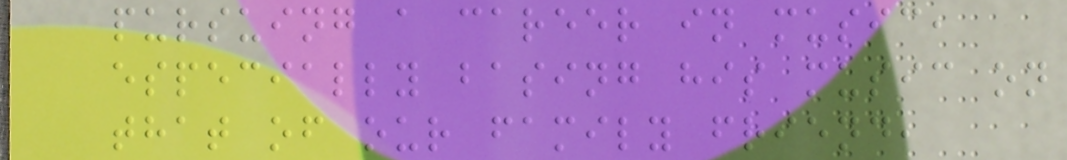pursuing a career in music,
especially basing his music on
that of our family friend,
